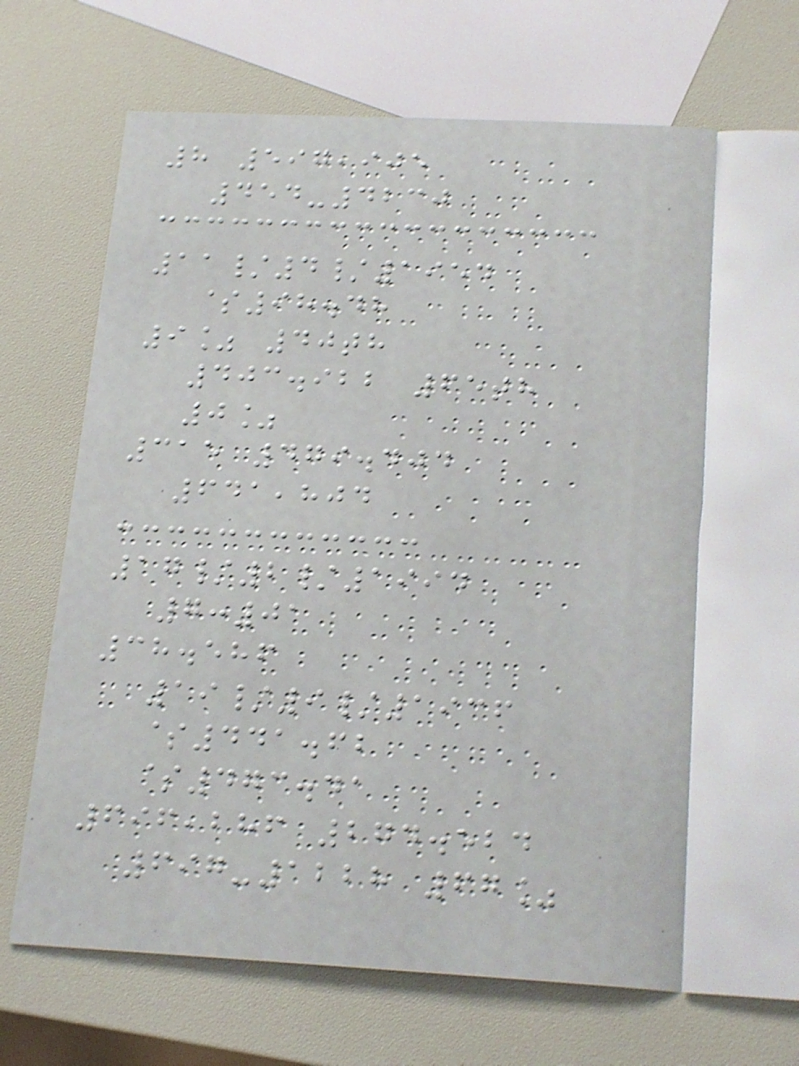8 597,905
454-4230
11/4/1954
$98.48
9% 40th
403.922 65th
0%
315 479.404
641,804
17/2/1994
7:01
38.586
19/9/1936
$441.62
$473.41
696,286 274.524
697-1228 67%
